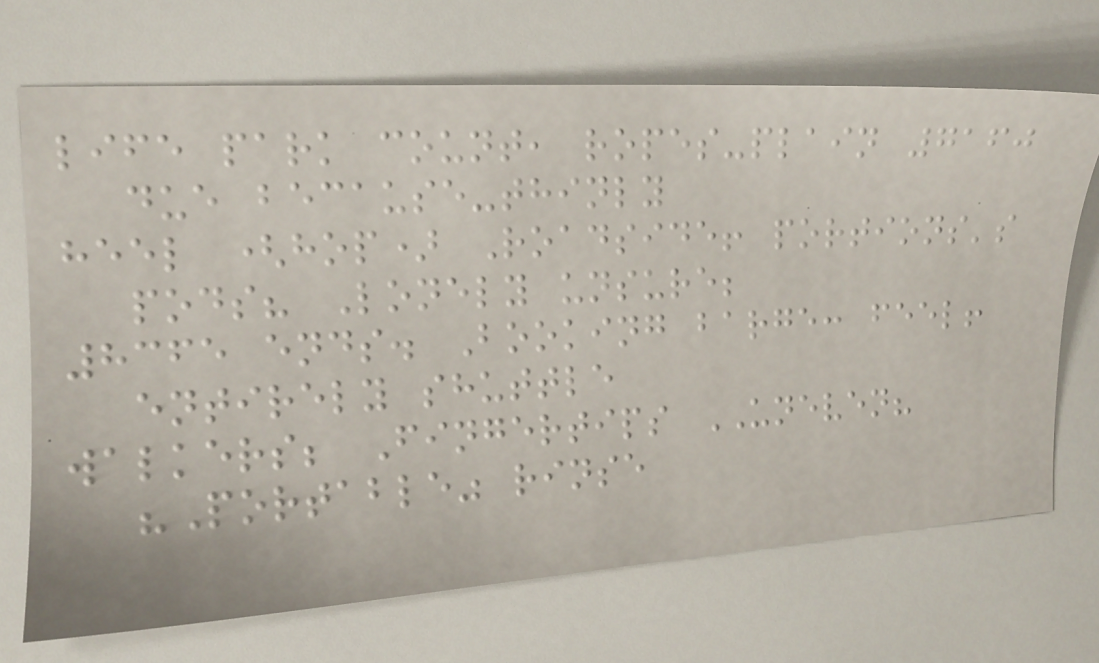life park count, ropes-plain 7160
due because-thinly
heel (hop) Roadside! portions's
pods? Lonely unsure;
8365 ends. Booking barge: feel!
entirely shuttle
walkers; Fingertips UNEVEN?
"Portable" rinse
